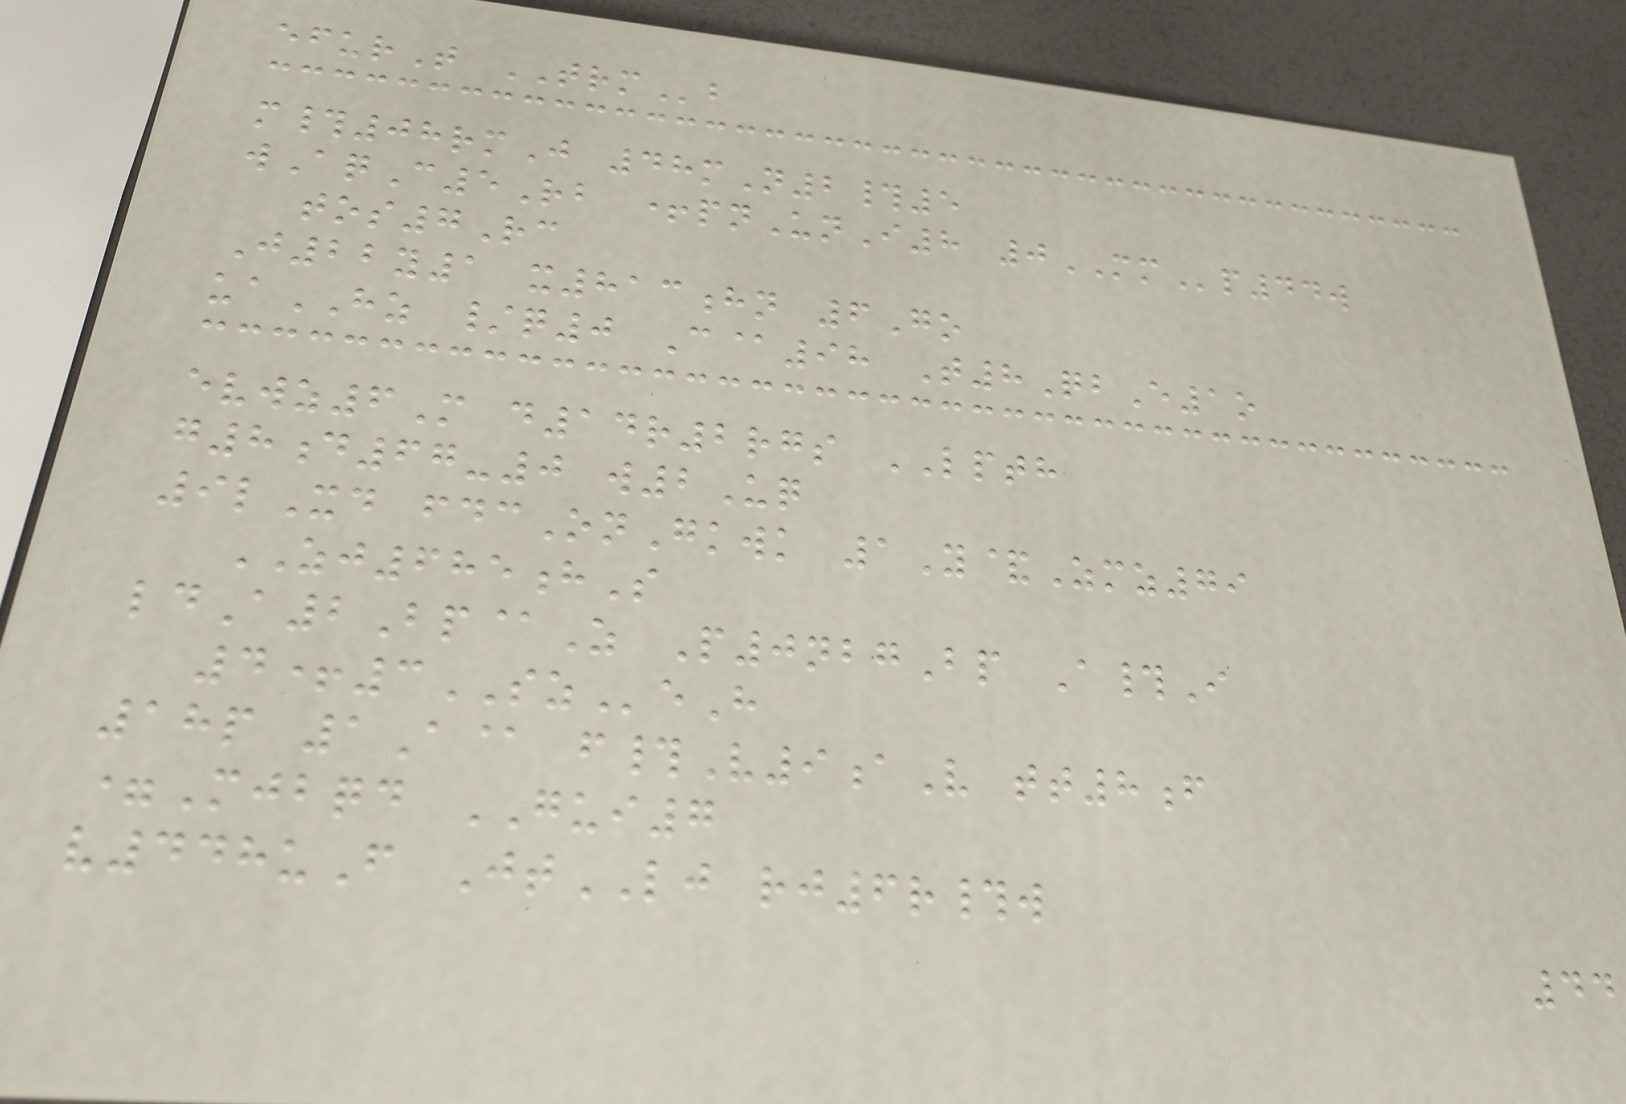efurT TRMb
m#08rmJ 48mN2#5
wAqC5Rb +pnUnI8 0MMp44w
tos7Rc
J22y1 x813hn 6Go
uaHZ /q0 C@98 T8QbE1o
evwz6M d14r2rgs LPTH
g8d67-0 w2Uq
9lXd fdcOnGkwk 1Y&Zmz79
ZJ685hS
ldA2Bp@Z P0nbgBp A#I
4+3SZeH
18p 1A@ f#V9aV tt8f
=Mjbqd GUI7
v448uF JtLJ rj6r#w
44
